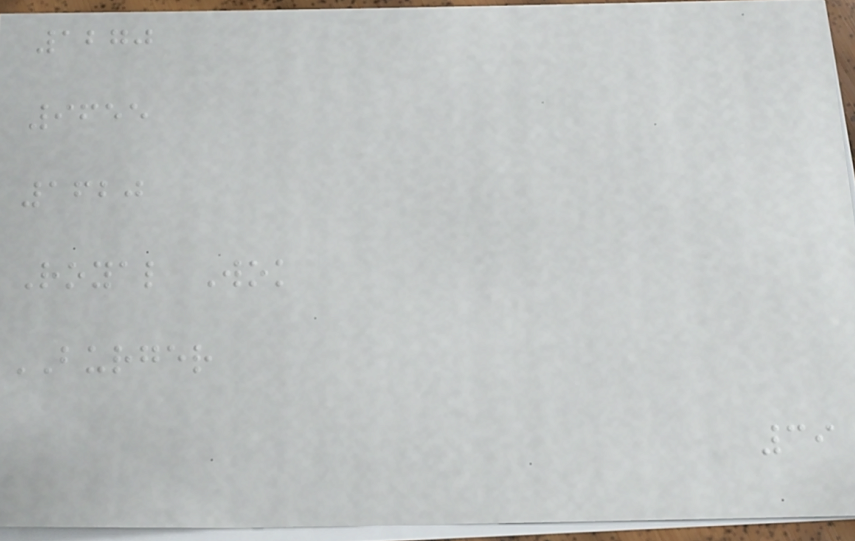1270
9655
1620
Royal Wok
BURGER
39
